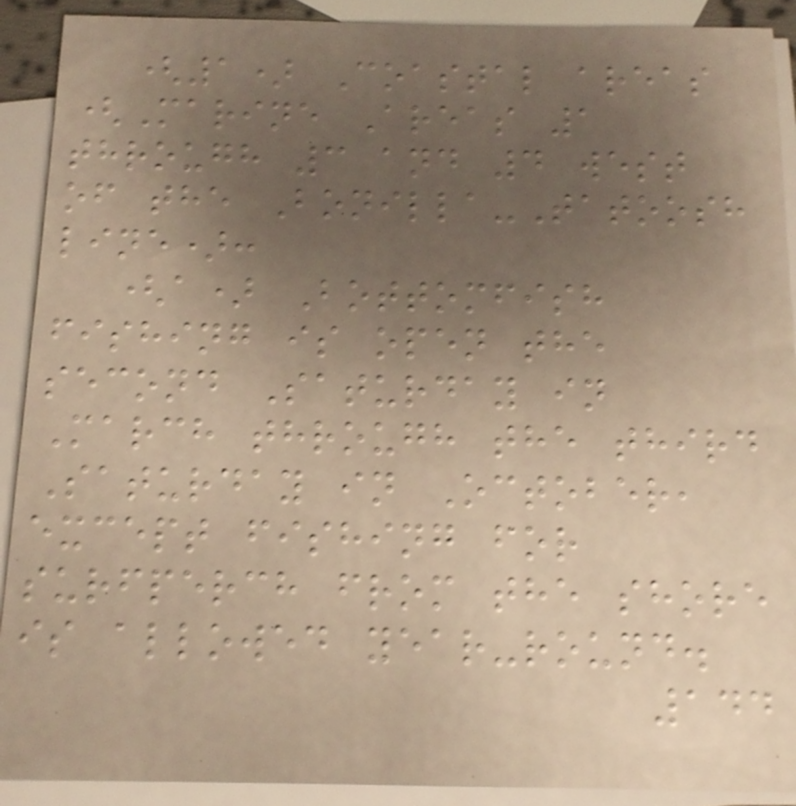(1) Coastal areas
(Marine Areas 1
through 3 and 4 west
of the Bonilla-Tatoosh
line):
(a) Bottomfish
fishing is open the
second Saturday in
March through the third
Saturday in October,
except fishing for
surfperch from the shore
is allowed year-round.
144
